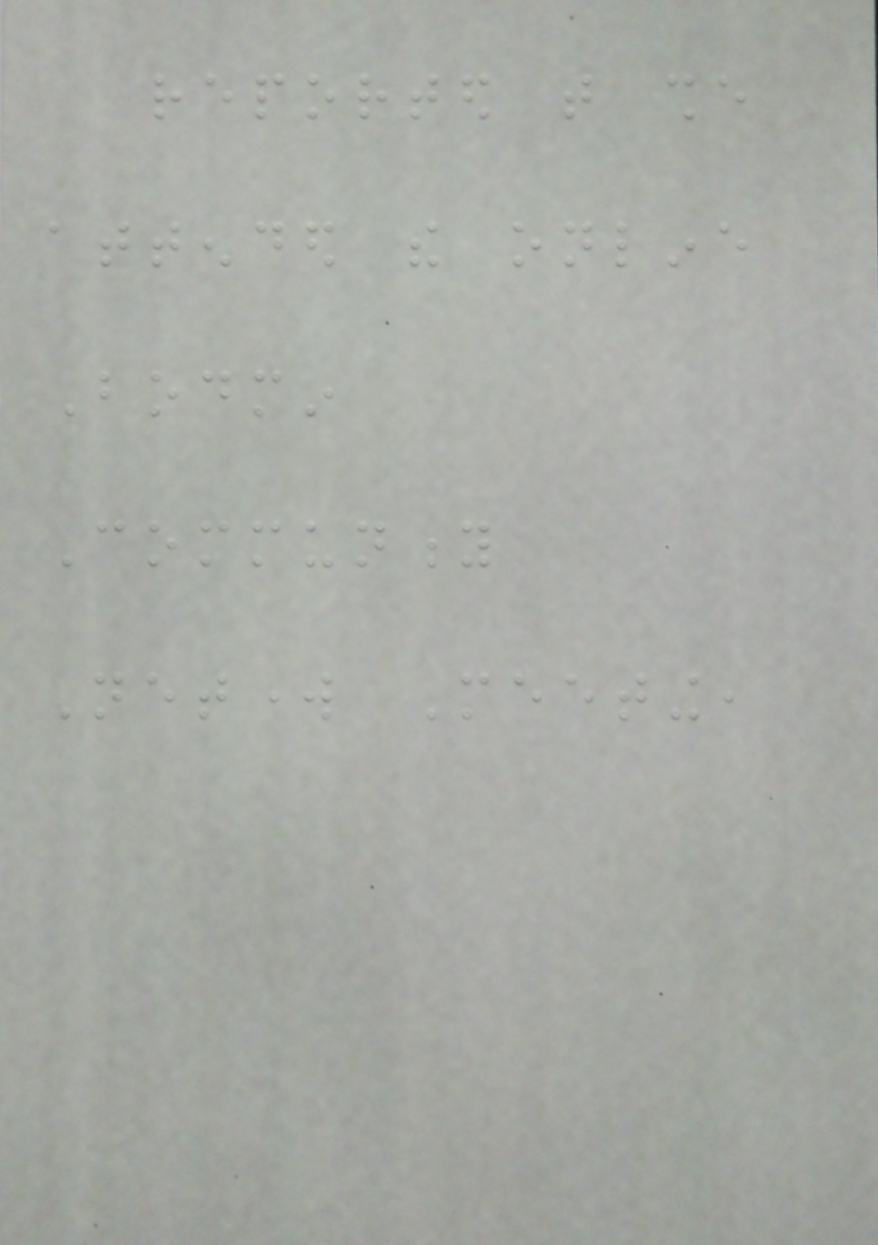reported that she
attended the online
Bodmin
Community
Network Meeting,
